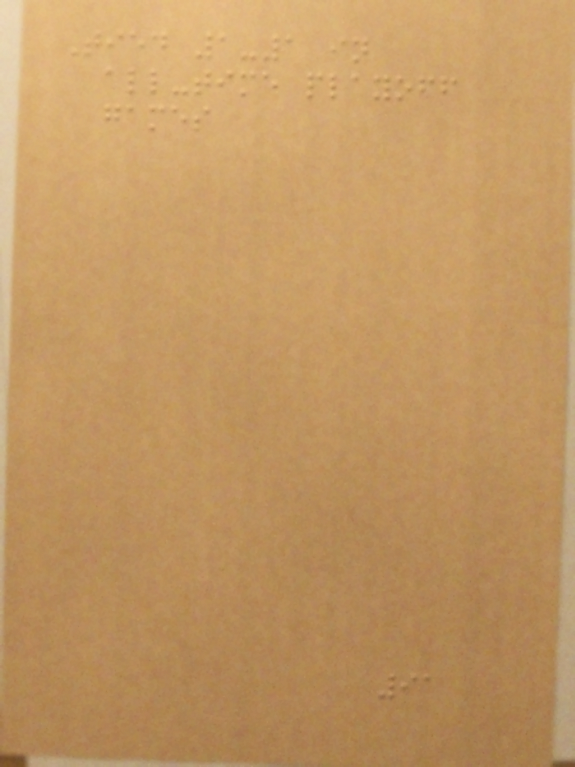Tied 1-1 in
all-time playoff
games
91
